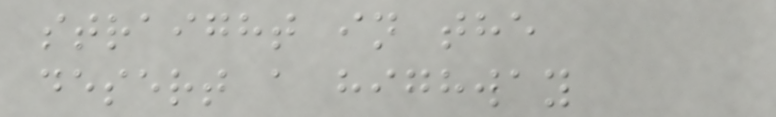straight in the
desert a highway
